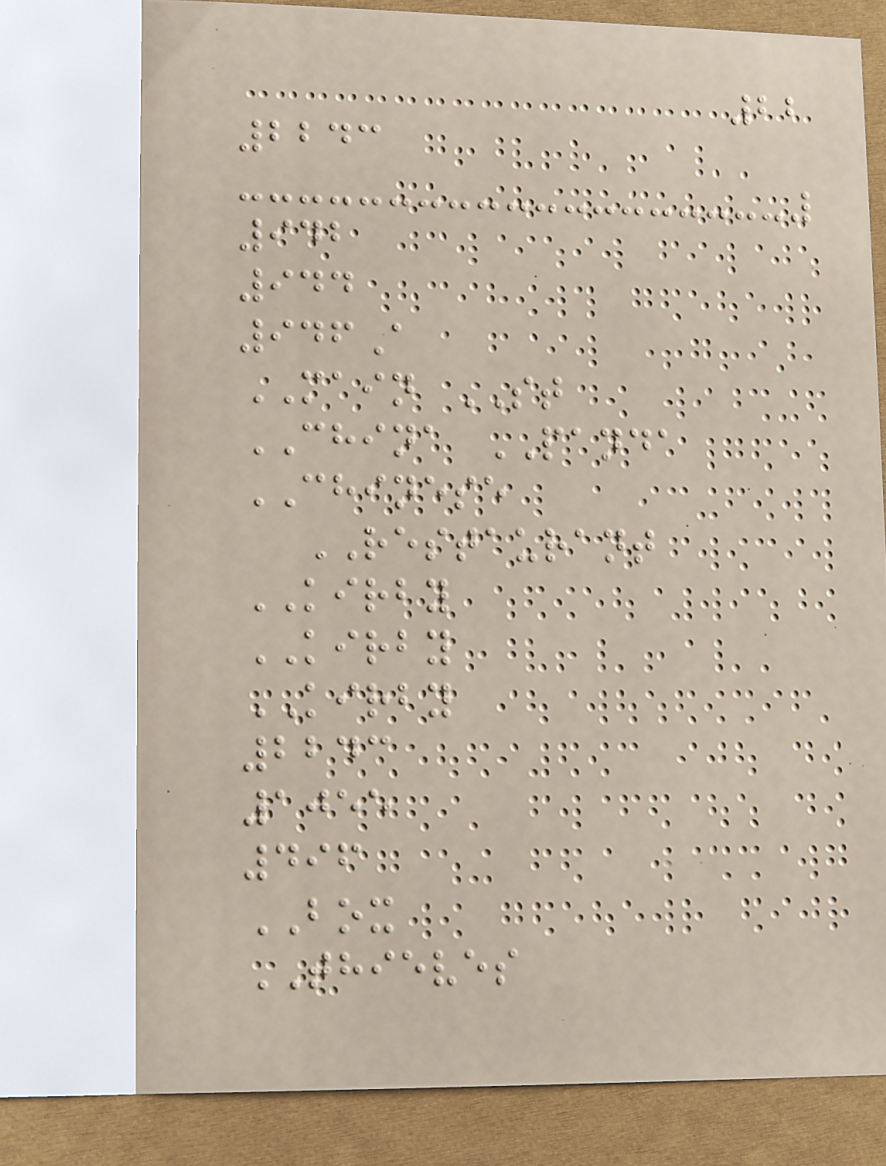22
2243
942
944
946A
MAIN ST
CHINA PANDA
CHINESE
RESTAURANT
KIRBY
KIRBY
KIRBY
2243
1055
496
BOX
THIEVES
